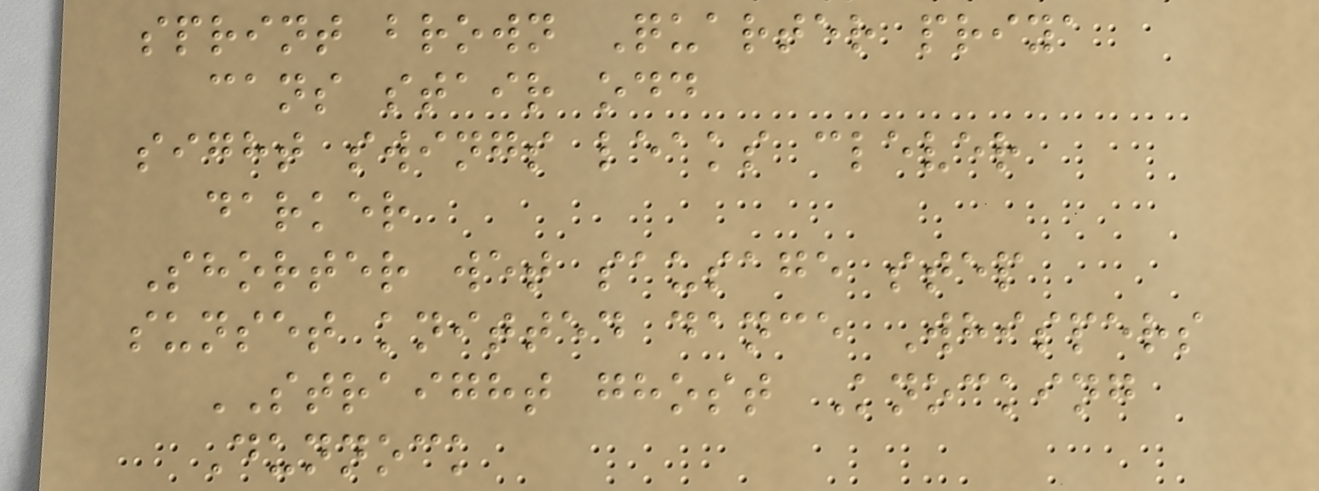sprint brown Quarter priya
cans stair odd
sight swings leaks clever
darker
Shorter wet sausage step
sunset knitted dance Whispers
STRAIGHT ghost Knocking
Dunnock
